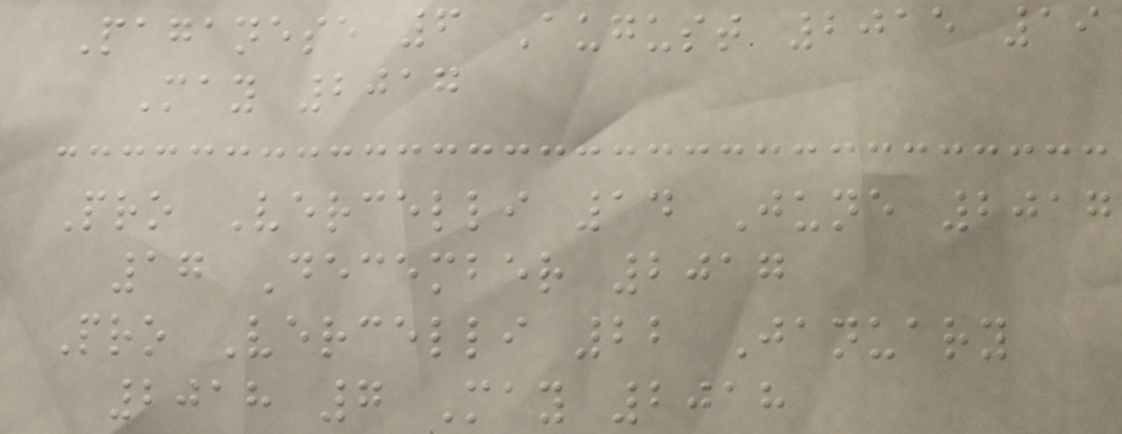Paganese 6 August 2015 19
May 2017
Pro Vercelli 14 June 2017
17 December 2017
Pro Vercelli 22 January
2018 7 May 2018
